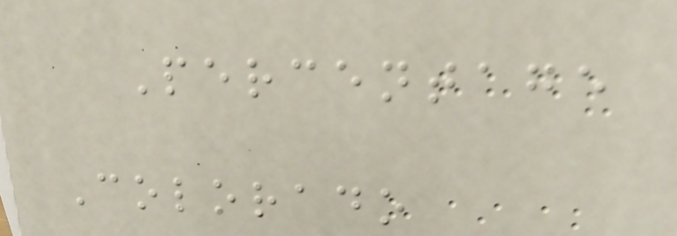Percentage
Colorado
